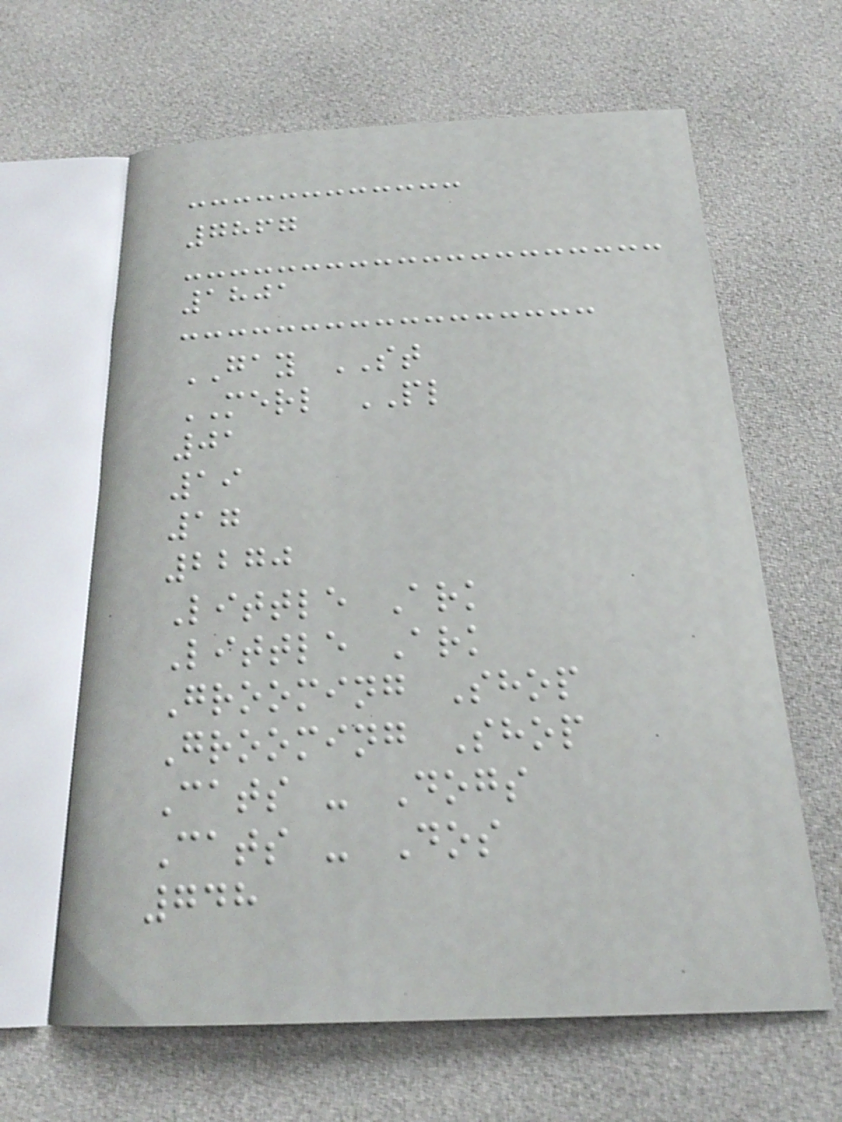7867
1801
GAY ST
MERL PL
01
19
17
2270
Little Ark
Little Ark
Grooming Shop
Grooming Shop
Cats - Dogs
Cats - Dos
748
